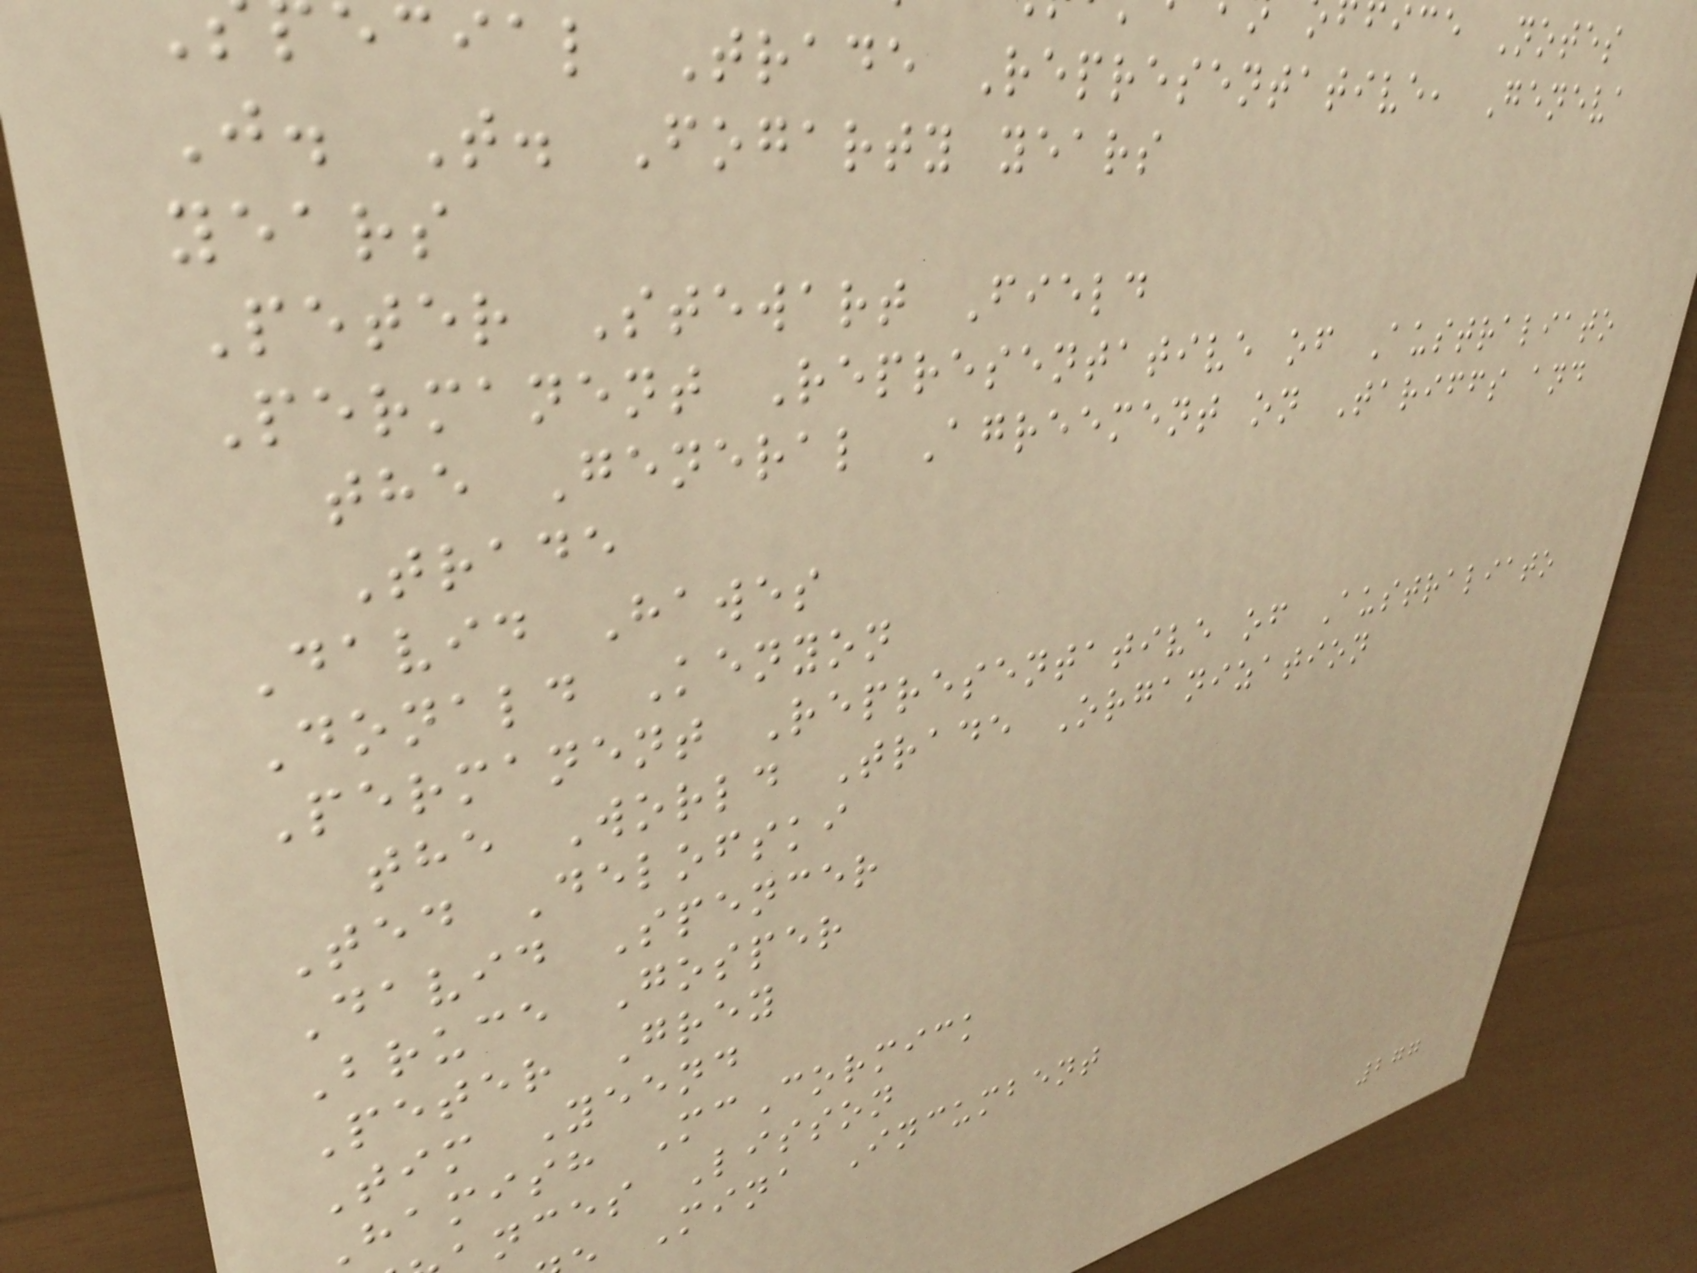fice Notes
cial Trade Representative, Geneva
J. T. Fogarty years
years
Peter Stewart Field
Permanent Representative of Australiato
the General Agreement on Tariffs and
Trade
David Hawes
Donald Kenyon
Permanent Representative of Australiato
the World Trade Organization
Ted Delofski
David Spencer
Bruce Gosper
Peter Grey
Tim Yeend
hamish McCormick
nces Lisson
Mina Incumbent
277
